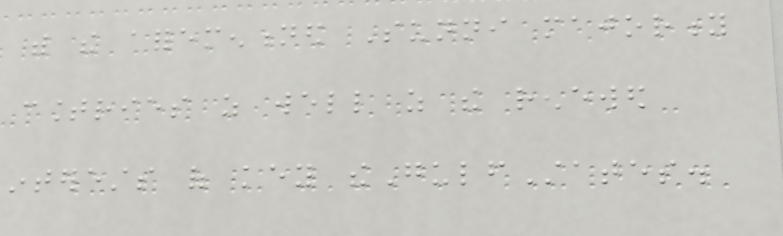with the aforementioned Sunni majority
countries as well as the renewed
interests of key theGulfStates.
